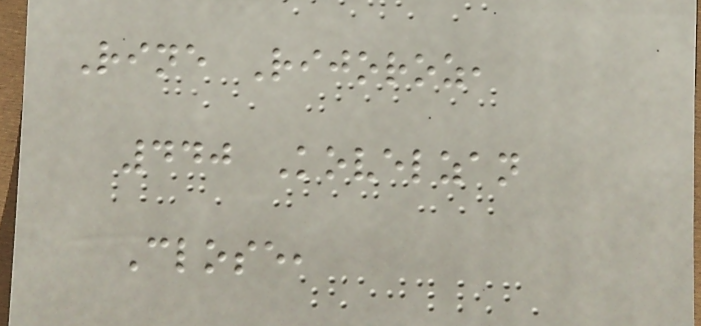Rine Rijoroz,
440 Kovelzan
Close,
